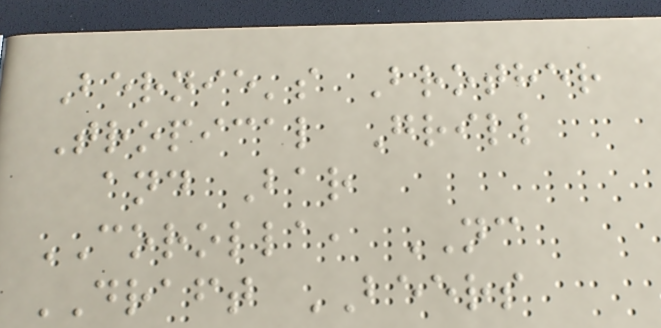Bernie's Brother
Tropical Grill
and Bar
COROLLA, NC
DRAFT BEERS
